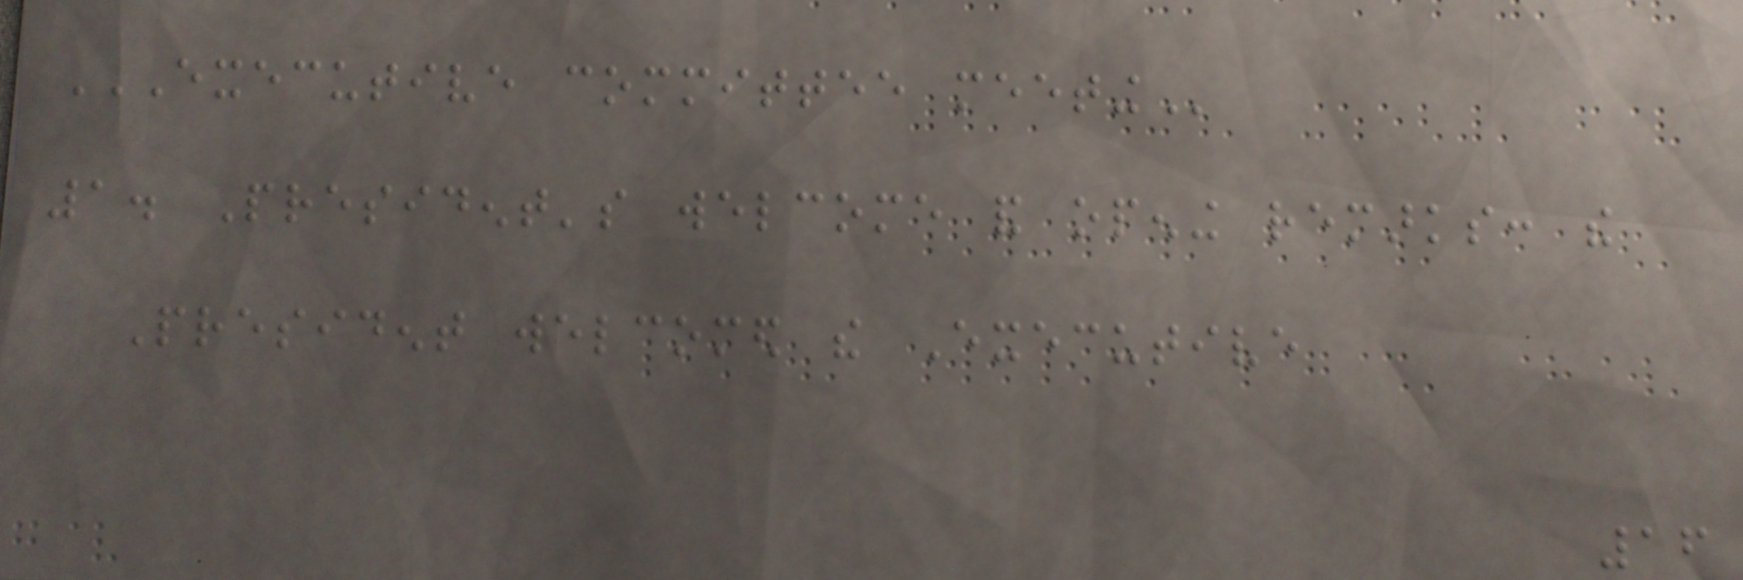EXECUTIVE COMMITTEE MEETING
1. President's welcome and opening remarks: the
President welcomed the Executive
16
